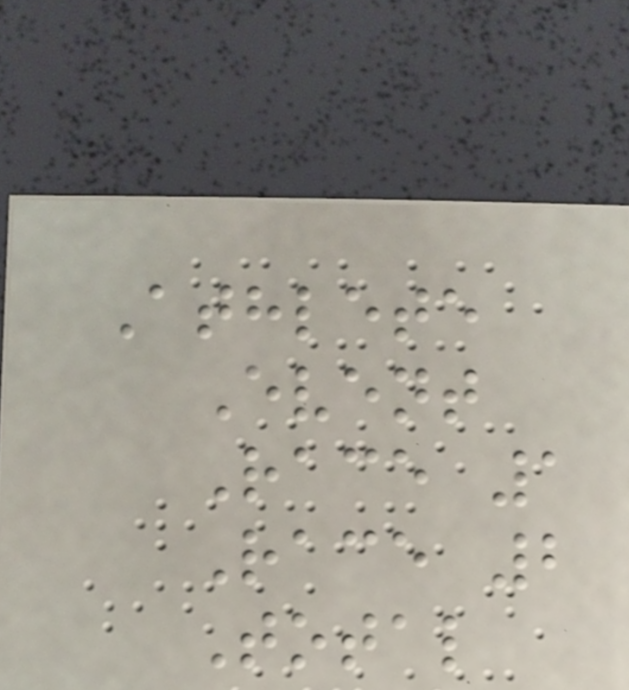Athlete
Event
Race 1
Race 2
Total
